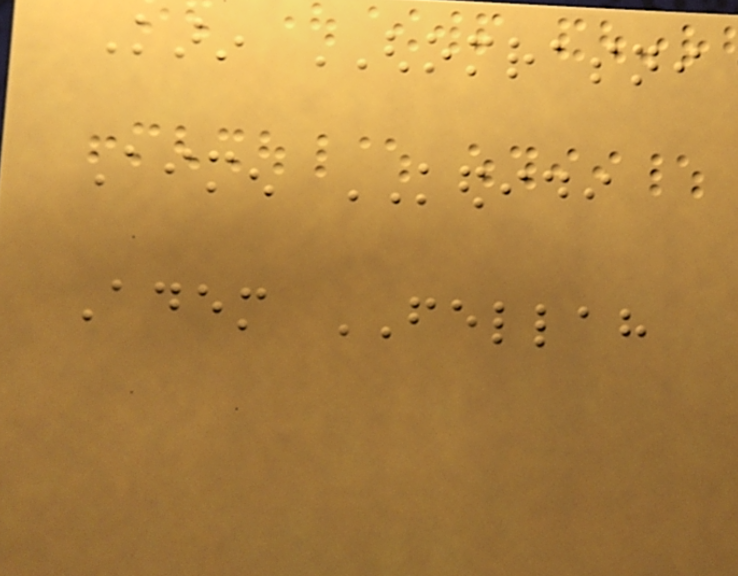Karin GHOMRASNI
Aimen KEDIDI
Adem FELLAH
